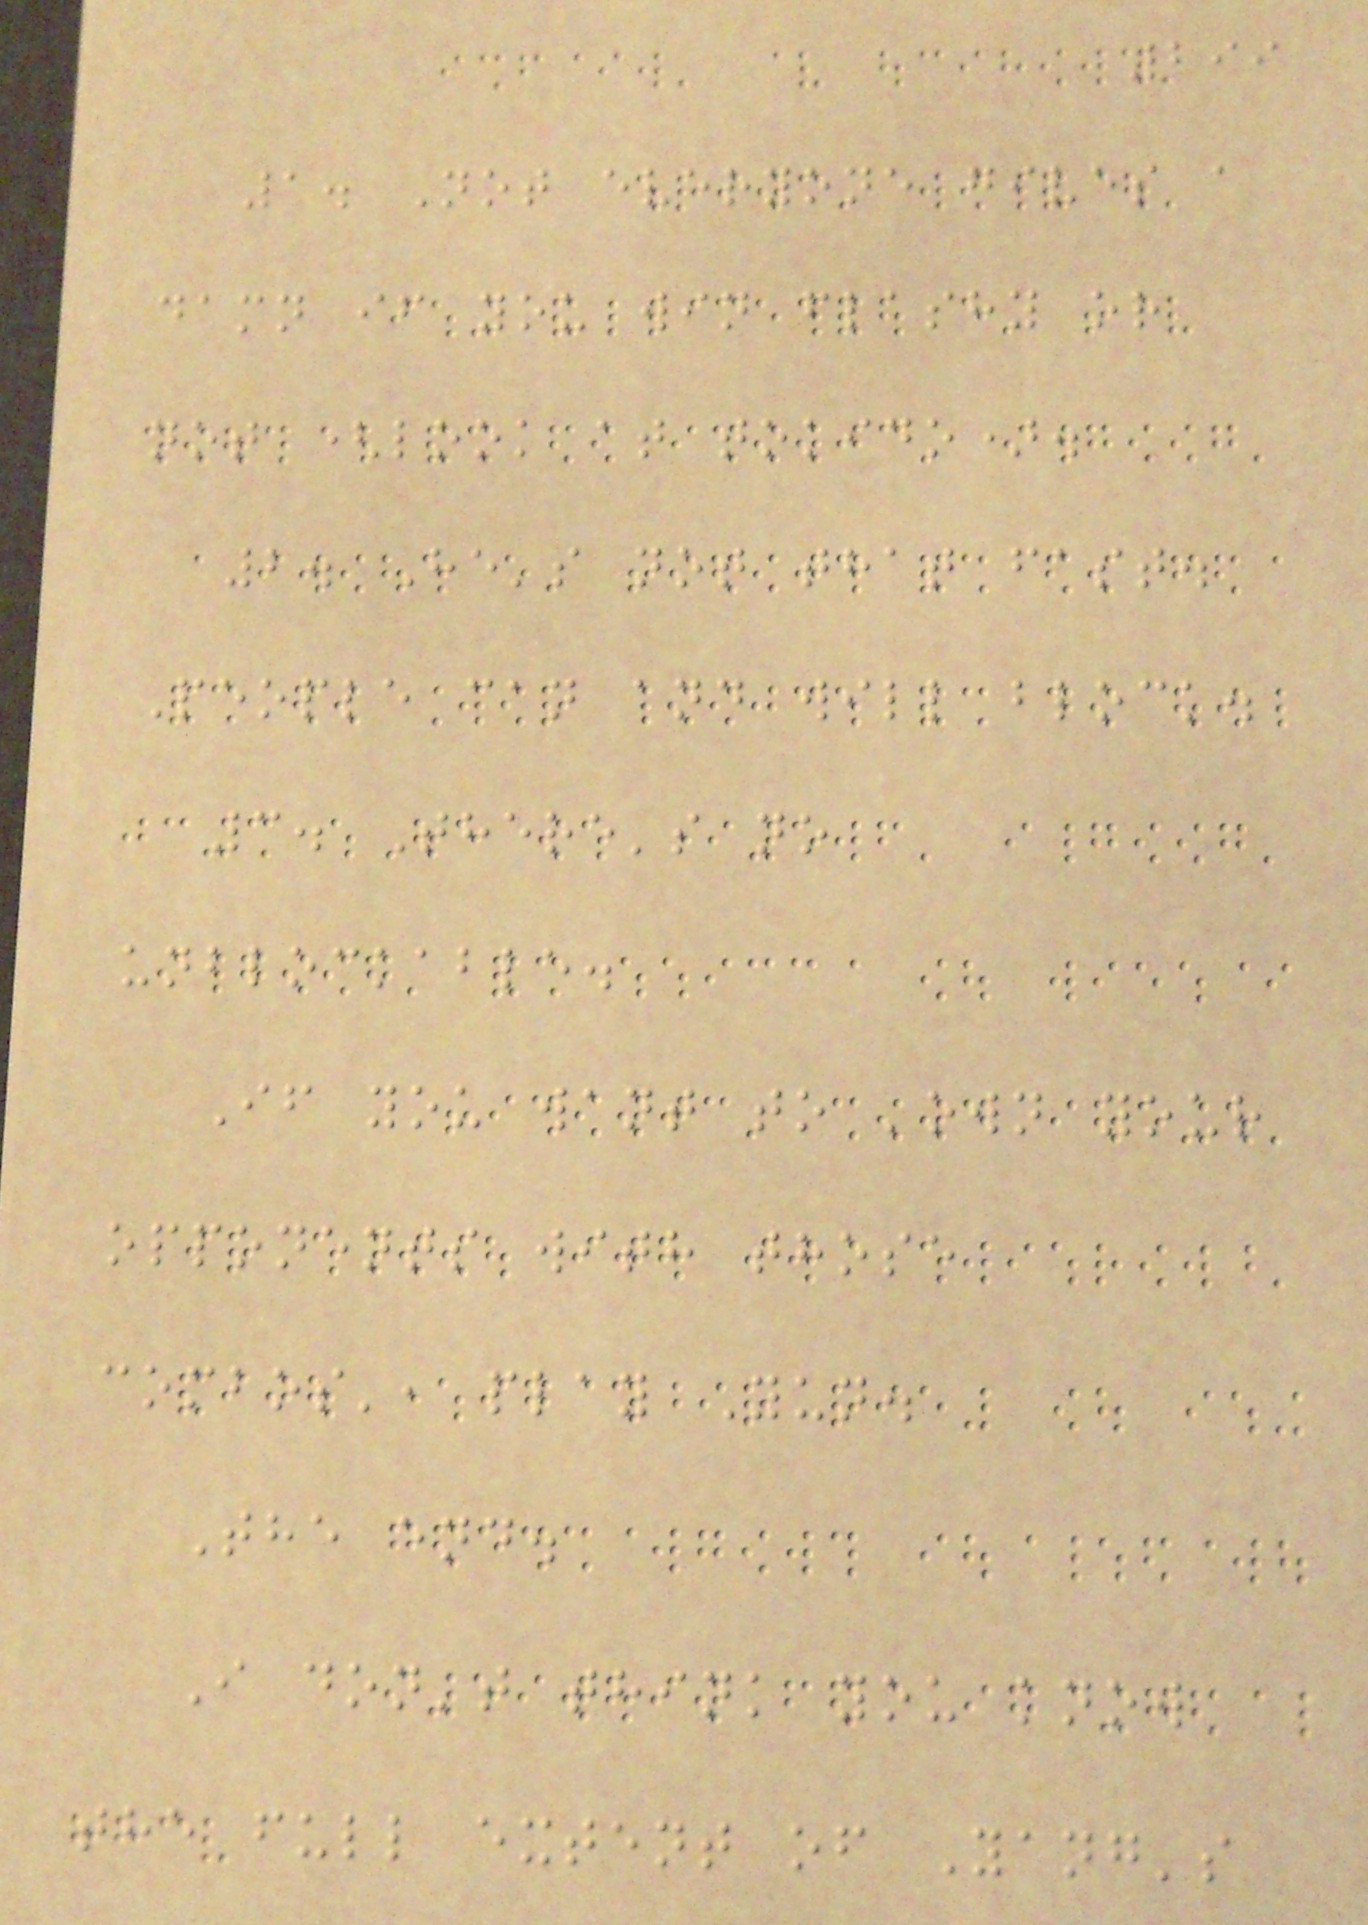299
1. Not everyone gives a
damn if you win flashy or
not (look at tokido).
2. He's not that fast.
People can and will block.
3. There's no
unblockable.
If you want to 'own your
opponents with those
combos', play Yun.
The end.
I don't think you know
the full extent of Yang's
